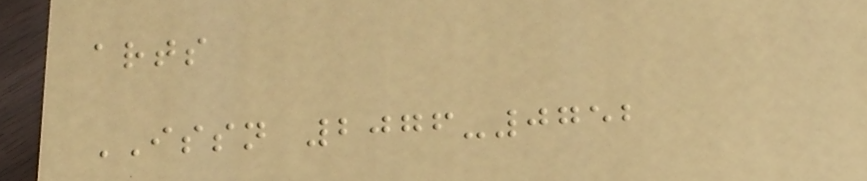arts
ISSN 2076-0752
